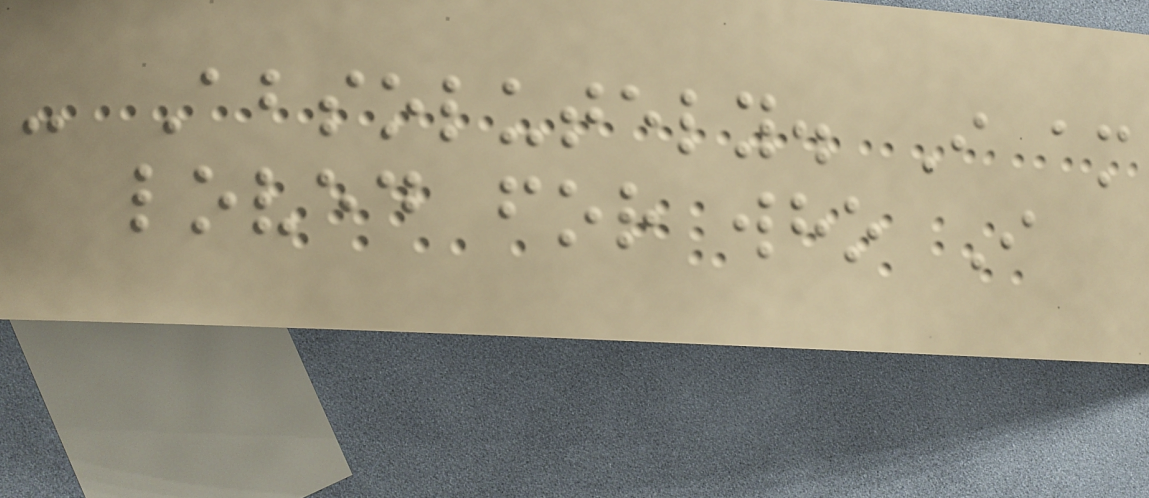- Absolutely. I am
loved for who I
